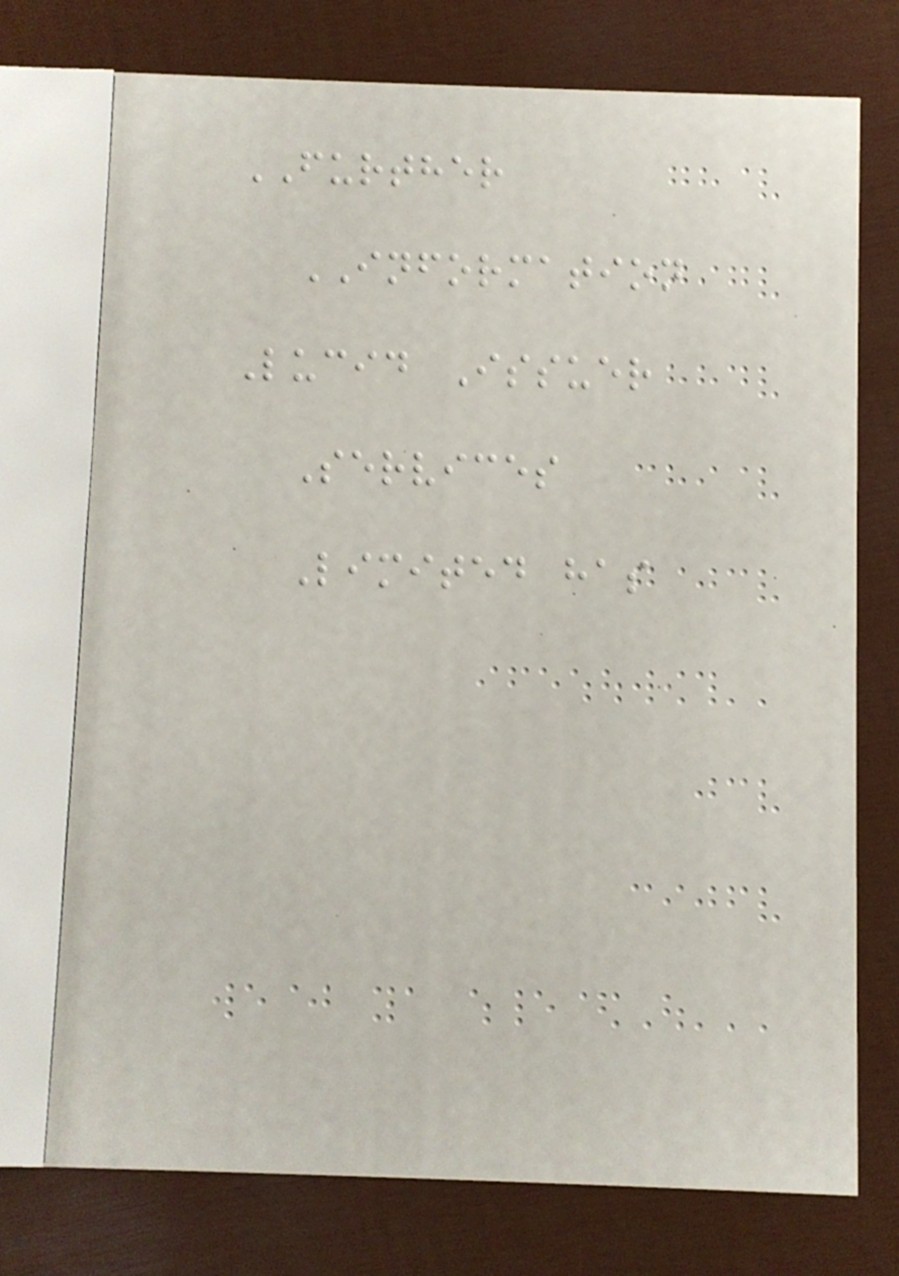FURTHER
INFORMATION
Lucid Issuer
Services
Limited has
